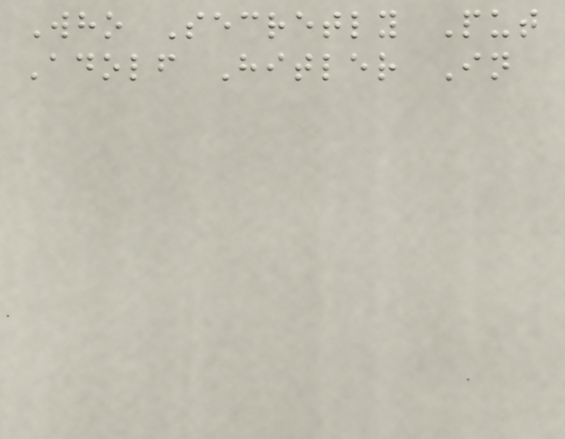Who Secretly Put
Adolf Hitler In
